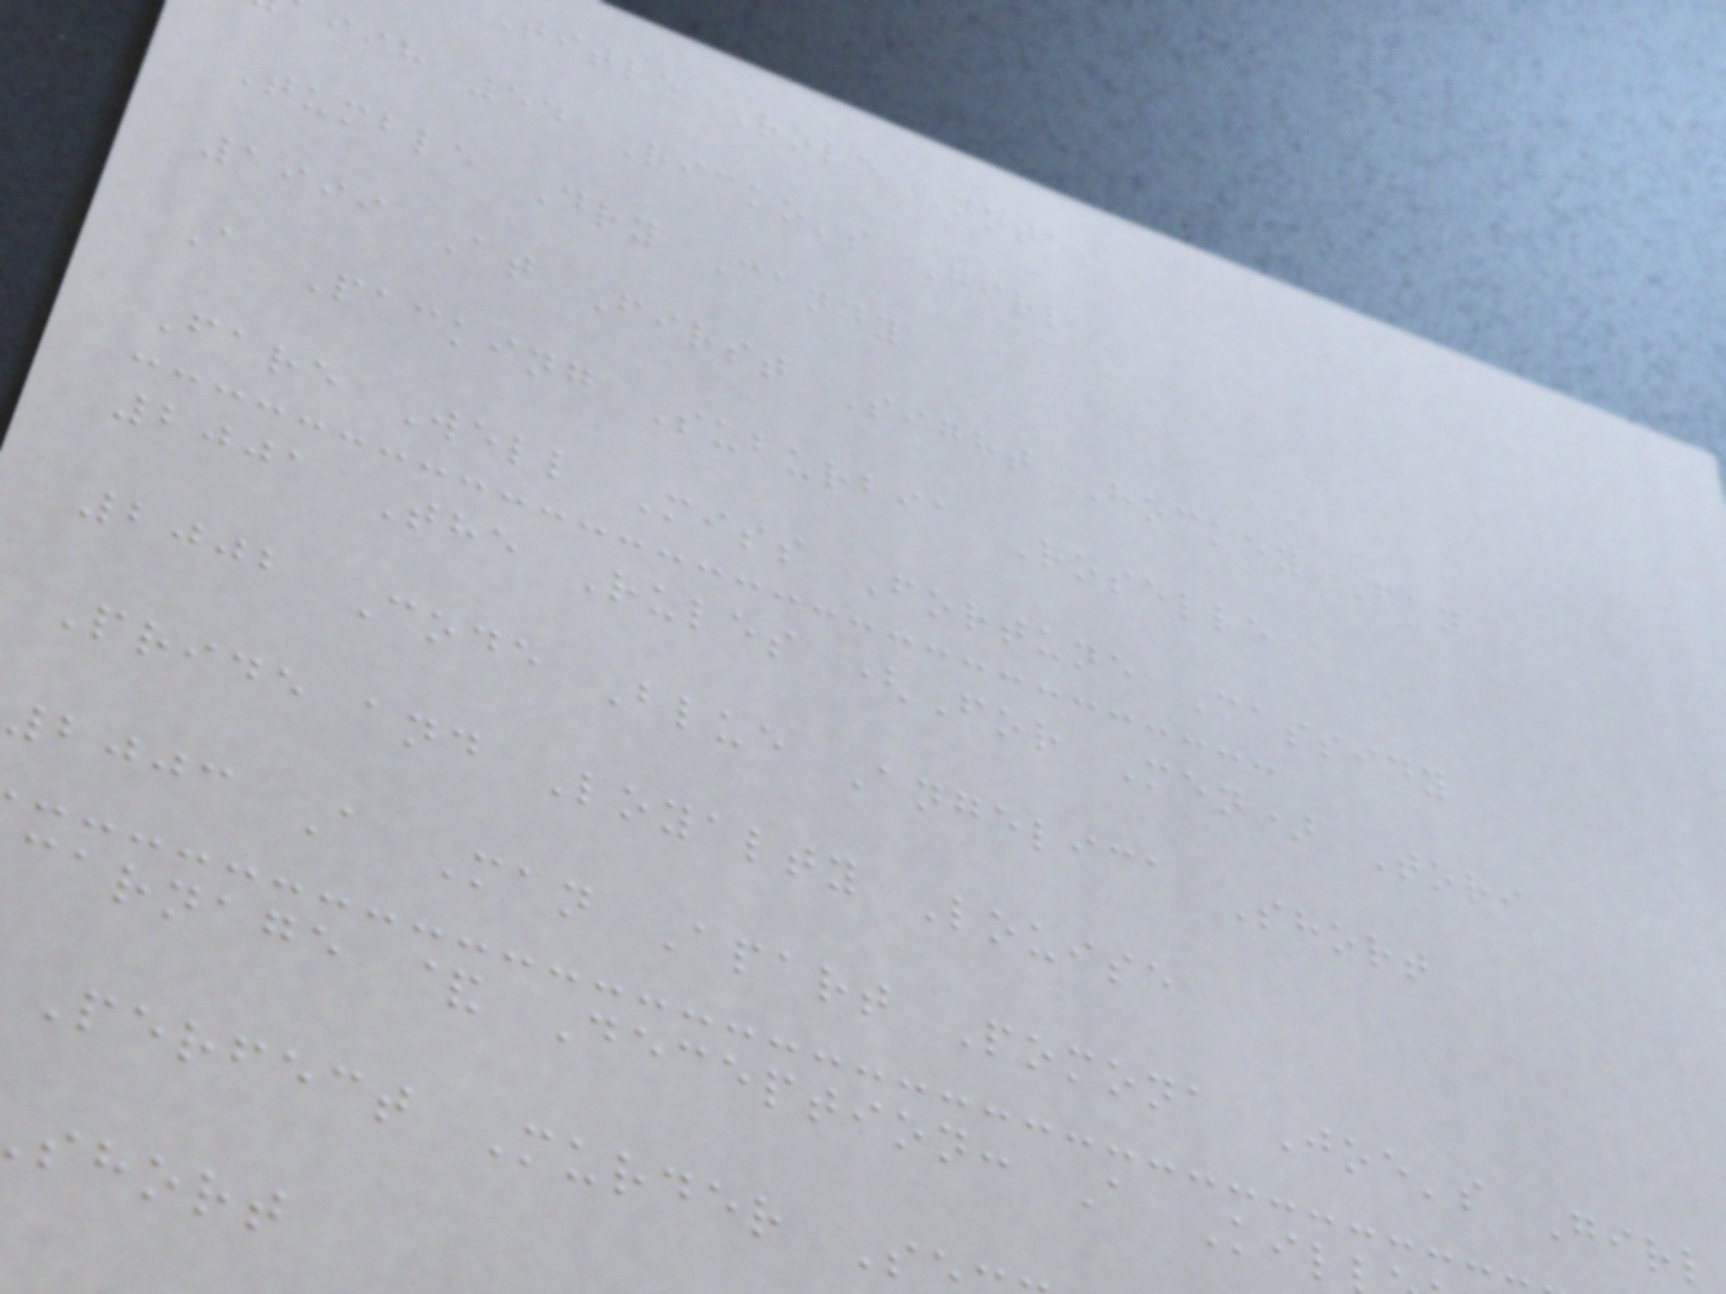title Role Notes
iih 54 Ricko's Girl
Tumble Dry Candy
1999 At First Sight Hockey Fan
A Packing Suburbia Roselle
Fare Well Miss Fortune Cassidy
2001 The Rules (For Men) Tori
2002 Code Blue Angelica Short
Pride and Loyalty Louise
2003 A Man Apart Pomona Joe's Girl
carnage & Deception: A Kil
Perfect Murder S
short
